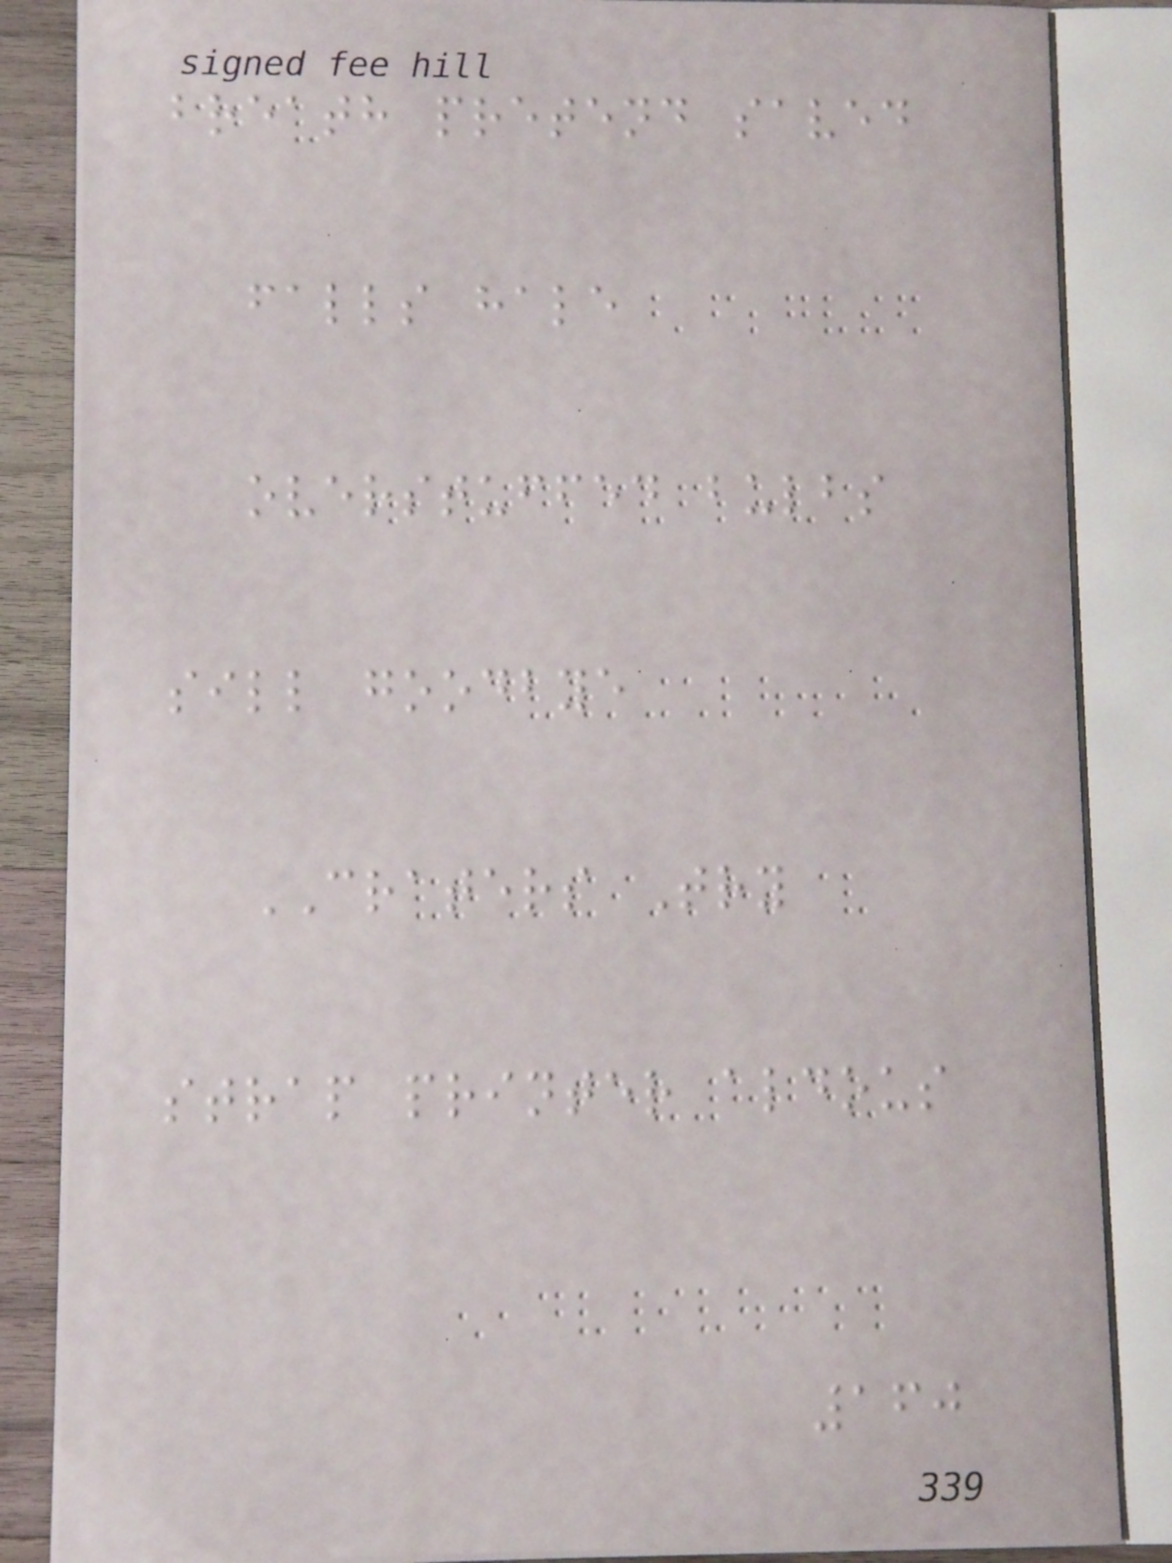breath pretend saved
falls hale
overstuffed bulbs
sill goodbye
CRATERS Try
strap printer aldous
160
